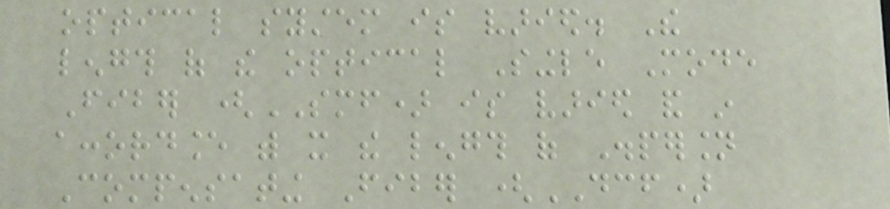optical system is varied. The
length of the optical Single Mode
Fiber (SMF) is varied and in
accordance with it the length of Dispersion
Compensating Fiber (DCF)
